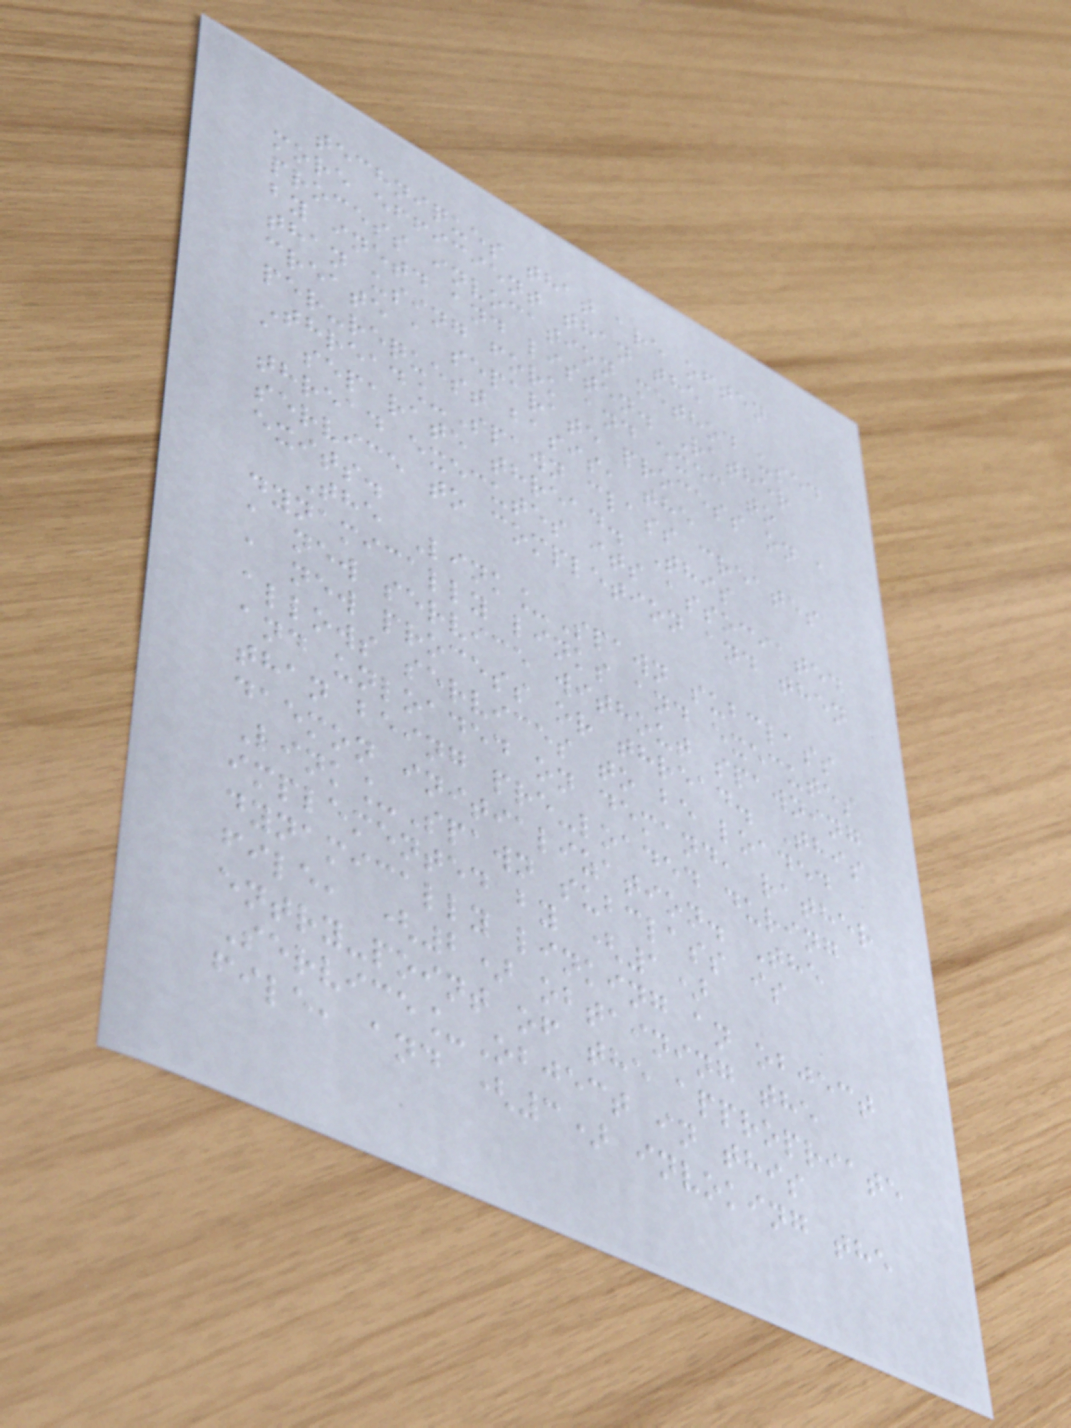techniques that are often
more efficient than the
process invocation method used
by inetd and listen. Rather
than using fork and exec to
create a separate process on a
per-request basis, the
Thread_Spawn class creates
a separate thread. This
thread executes its associated
service to completion and then
exits.
The Link_Spawn subclass
dynamically links and executes
a new service without spawning
a new process or thread. This
allows services to be loaded
and unloaded on demand, rather
than being pre-loaded during
daemon initialization. The
Link_Spawn subclass is
implemented by (1)
dynamically linking an object
file, (2) obtaining the
entry-point of the appropriate
Service_Object in this
file, and (3) invoking the
